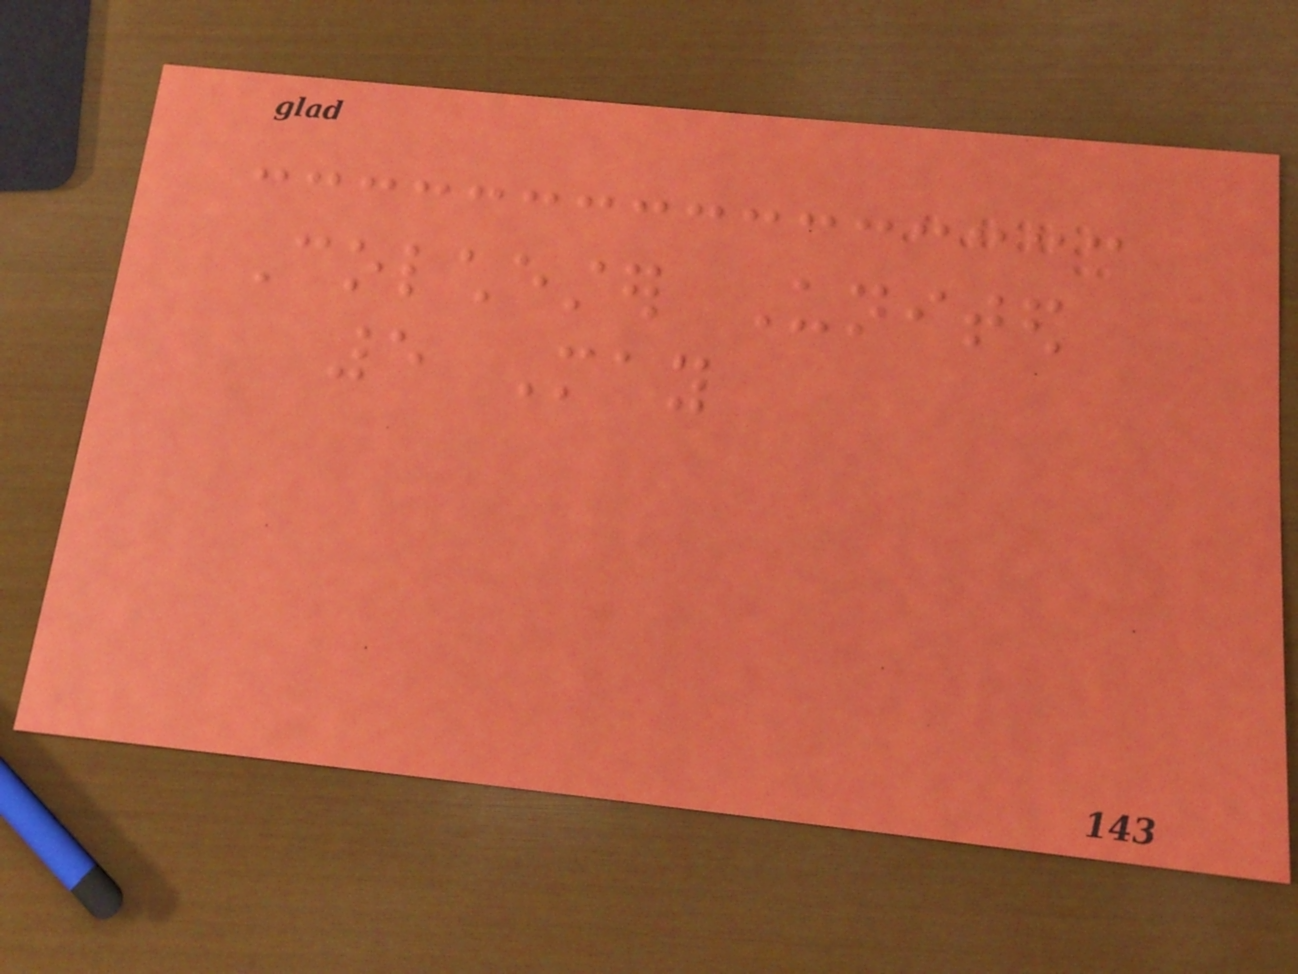Colchester United
5 May
